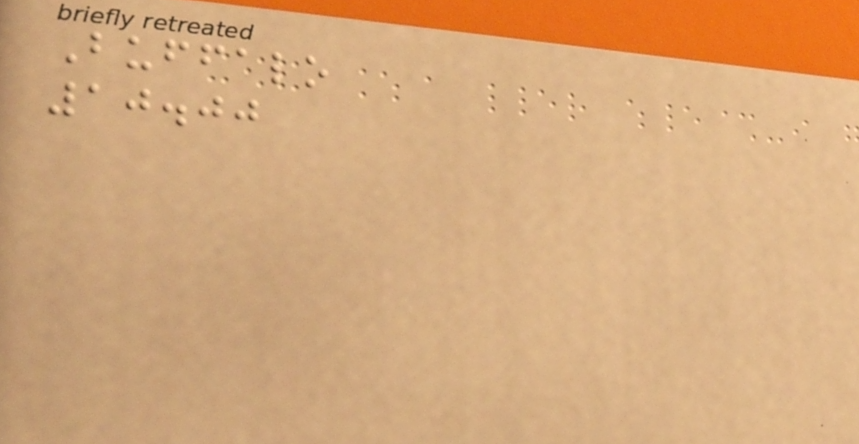Buffalo
10.00
